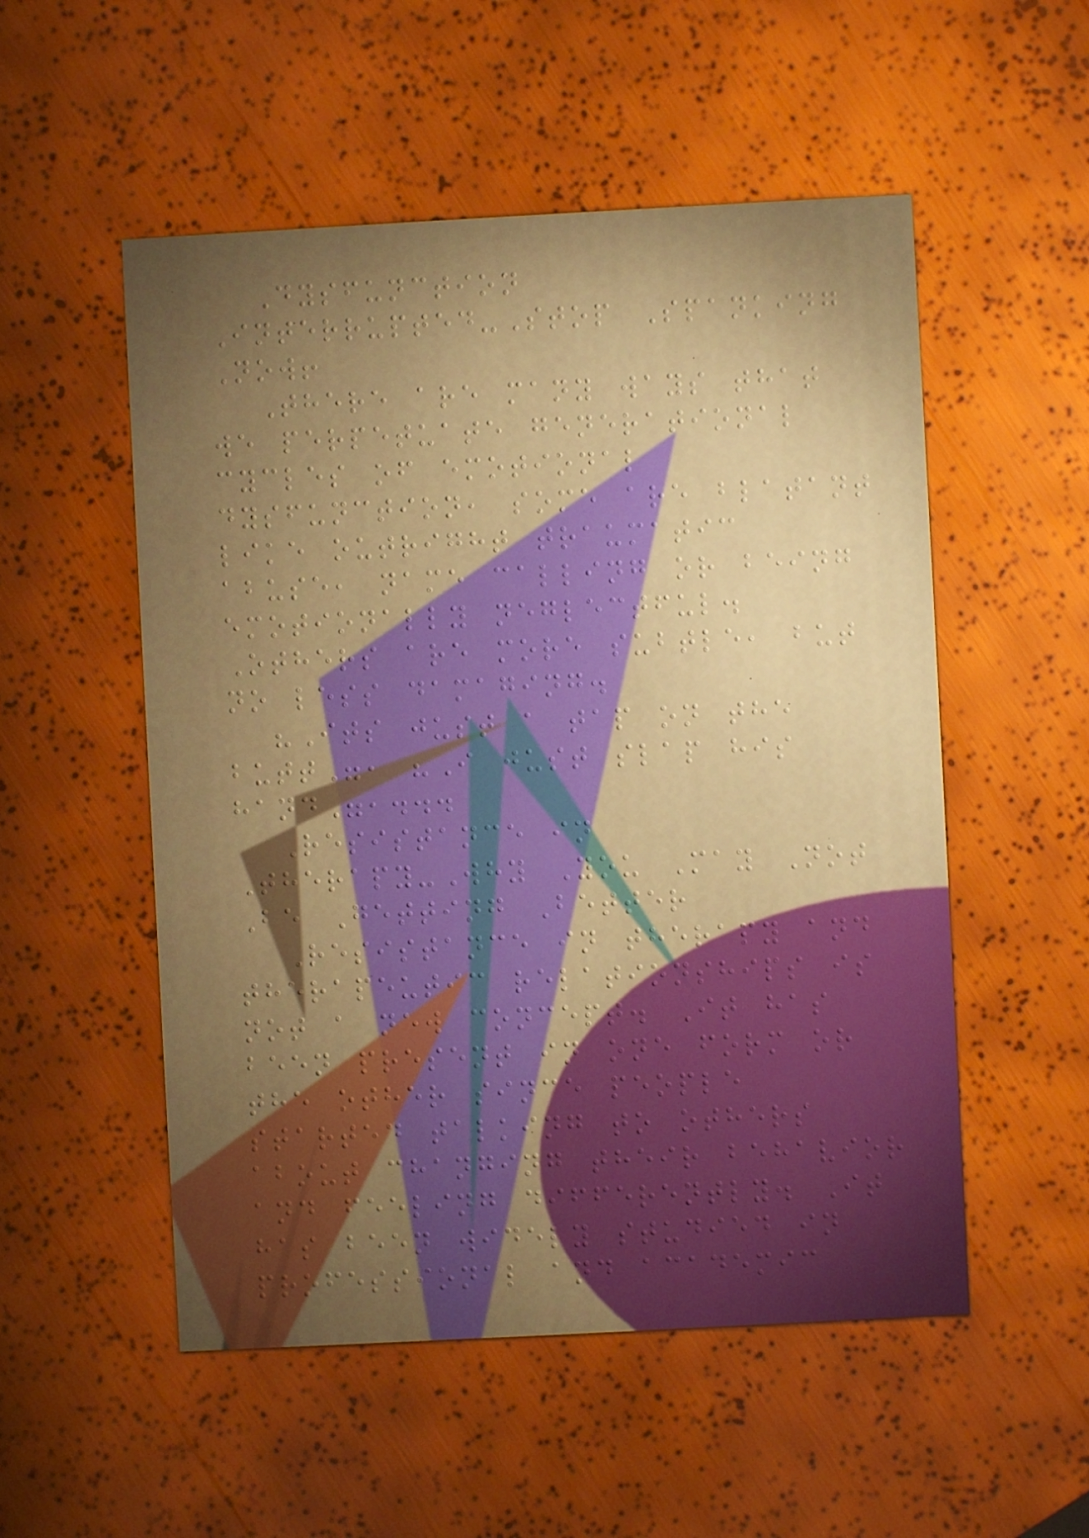Dysfunction
Interrupted-Stop Spanking
Now!
There are many ways that
we perpetuate generational
cycles of emotional
dysfunction, some are blatant
like outright traumatic
abuse, name calling or being
emotionally neglectful.
Others are more subtle, but
no less damaging.
"Its just a tap on the
butt", "I just slap his
hand",...
Resistance in
Therapy-Why You May Not
Be Getting Better
Resistance in therapy and
therapeutic relationships is
not a new concept. It has
been present in one form or
the other since people
started talking to others
about changing their behavior
and feeling differently. It
has been widely studied in
professional and academic
